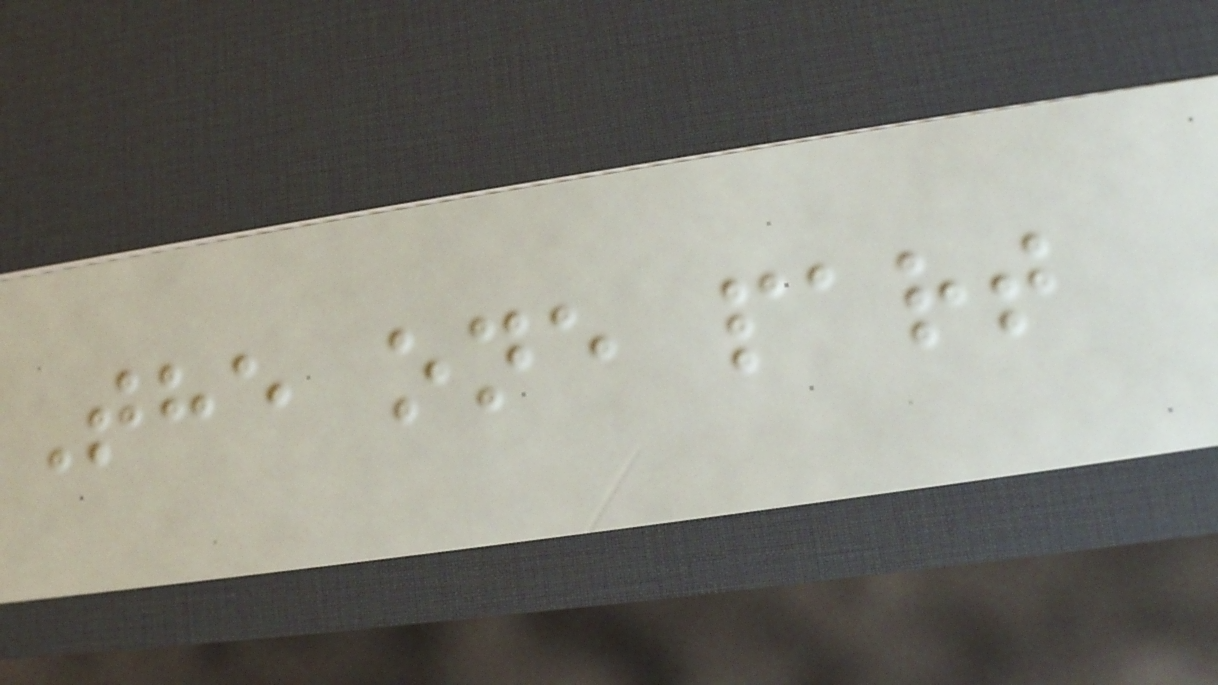The one part
